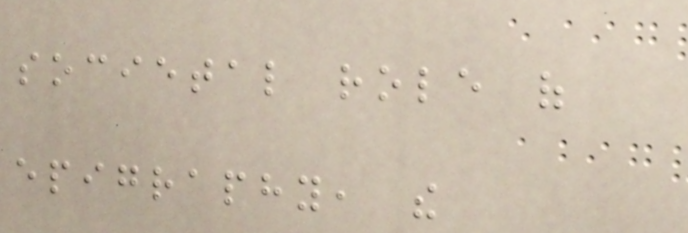societal role of
epigraphy, the
